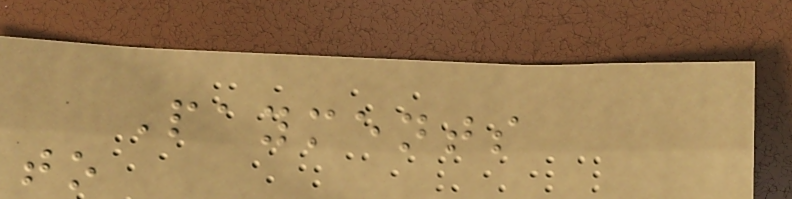Payments
to
